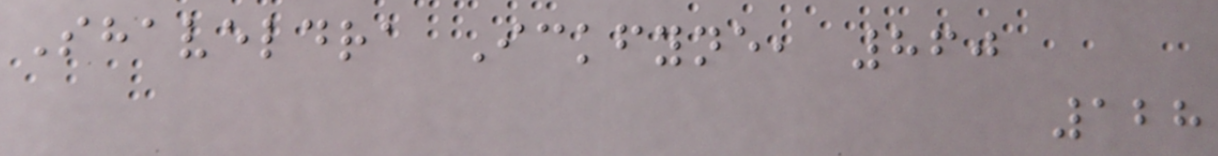Shaveldra Ickfyne, 860
128
